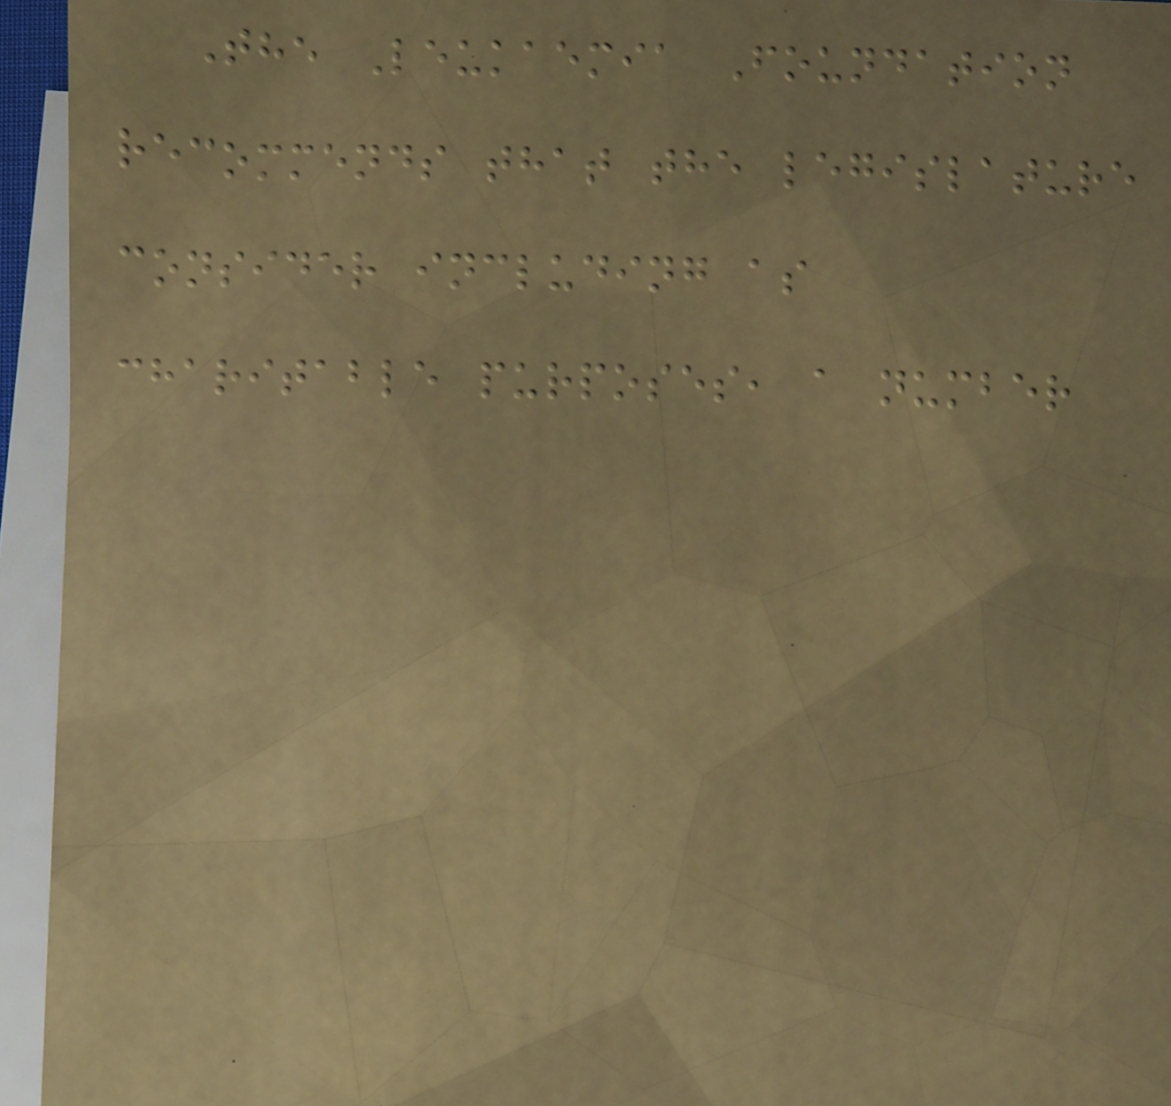The Leukaemia Foundation
recommends that the legislature
consider including as
charitable purposes, a number
